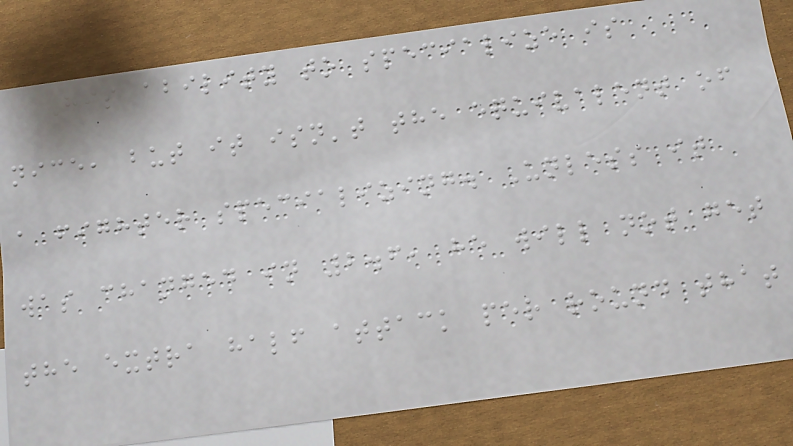His ability to specialize is
nice, but it isn't the equivalent of
a fighter specializing. Unless it
was changed in 2.6, he will not get
the extra half attack per round that
